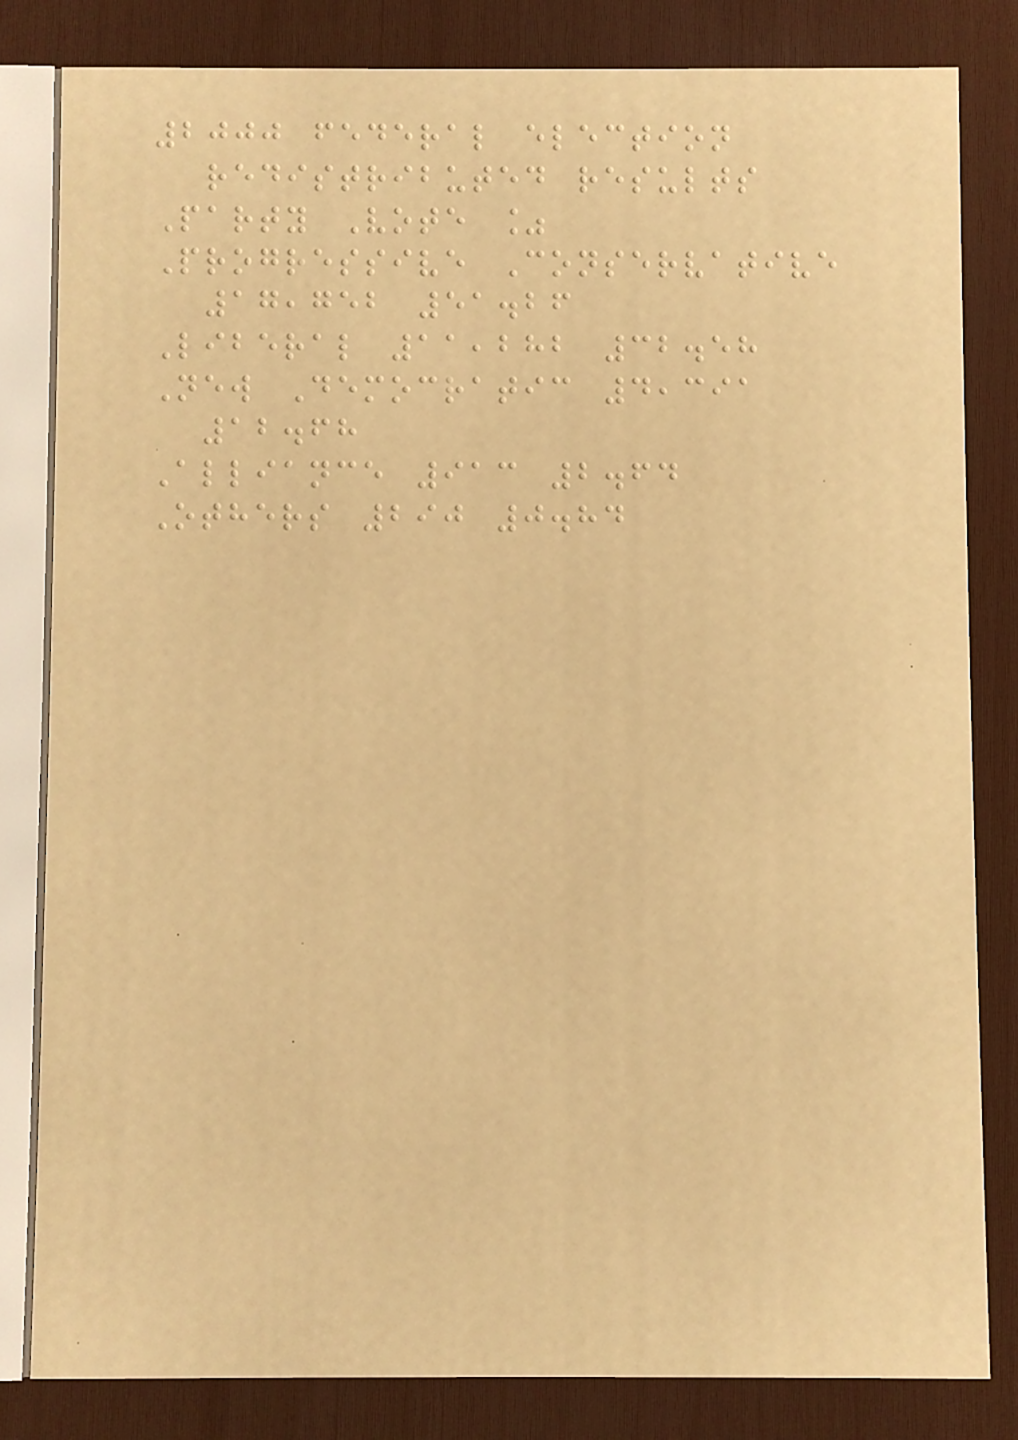2000 federal election
redistributed results
Party Vote %
Progressive Conservative
17,752 51.26
Liberal 11,282 32.58
New Democratic 4,391
12.68
Alliance 913 2.64
Others 290 0.84
